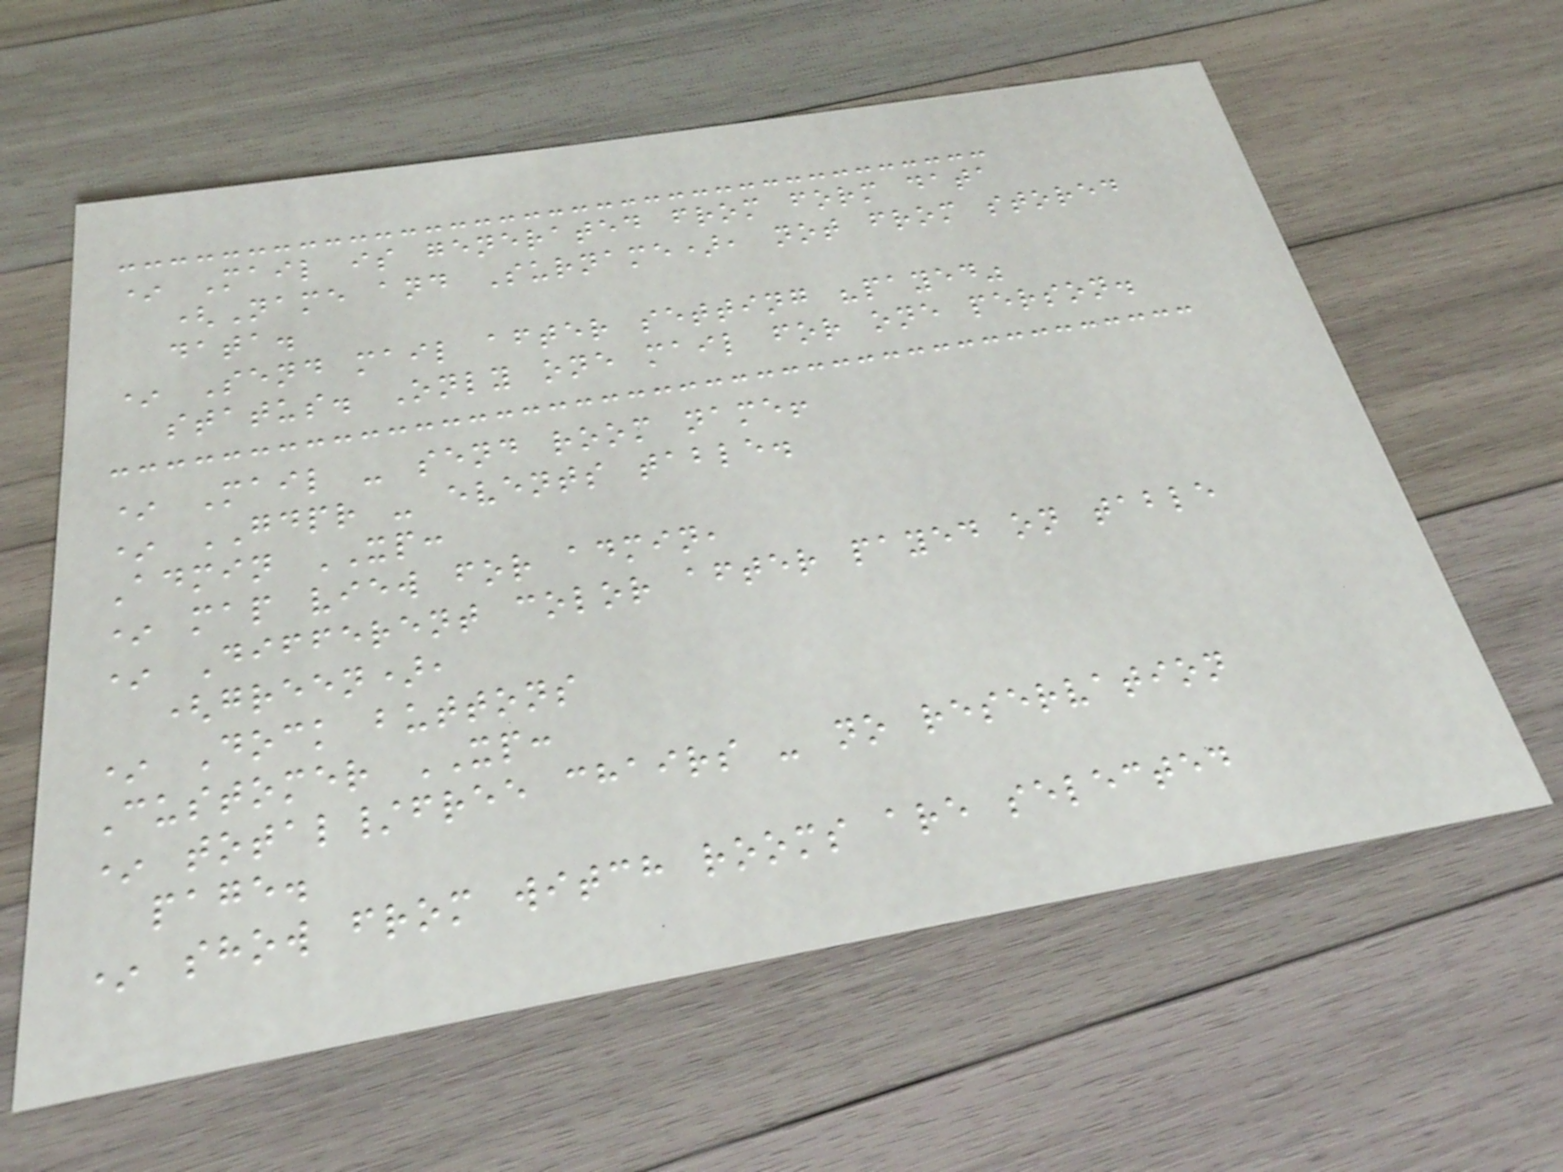* Mail is generated from form data
(Name and Surname), not from stored
data.
* Send mail after setting "payed"
status. Only one mail for one person.
* Mail - send room name!
* GDPR - events table.
Admin XP:
* map view for admin,
* Different color after payed on table
(green),
* Dock buttons
Customer XP:
* total/free chairs - no reservation
page.
* show from witch rooms are selected
